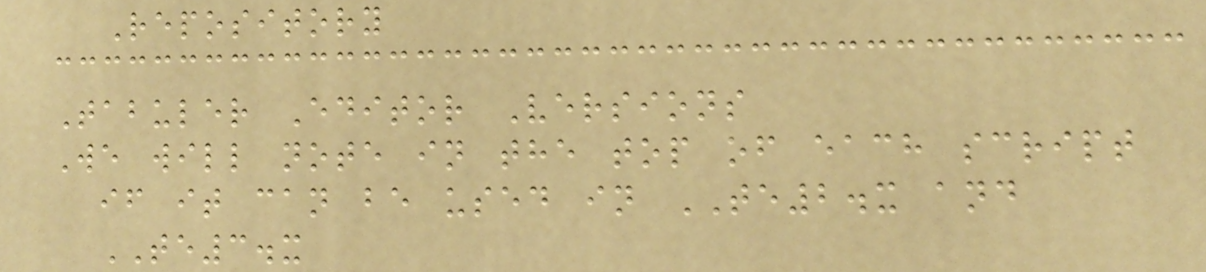Repository
Tabuler Editor Versions
We will note in the top of each script
if it can be used in TE2.x and
TE3.x
